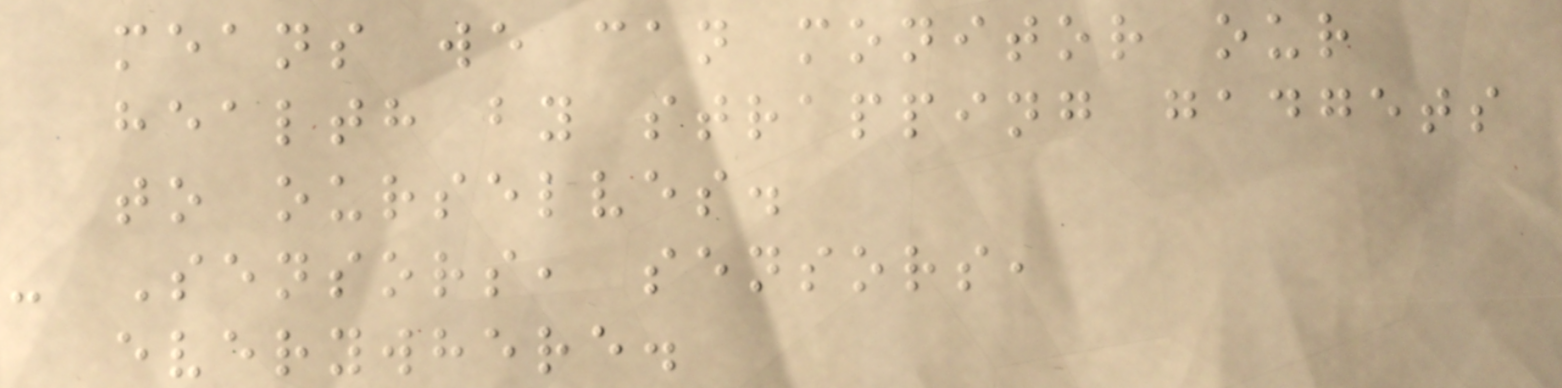means we can monitor our
health by strapping gadgets
to ourselves.
- Sensors, sensors,
everywhere.
